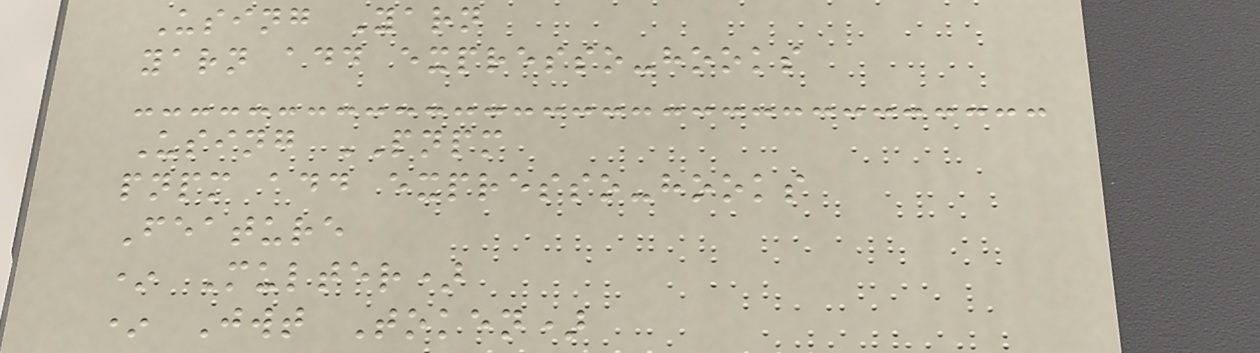Using Yarn
yarn add expresso-hooks
Using PNPM
pnpm add expresso-hooks
Feature
* Multer)
* Jwt Token)
